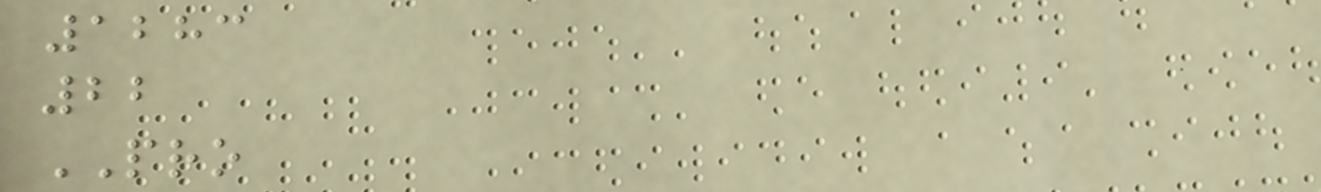1283
22
PRO
